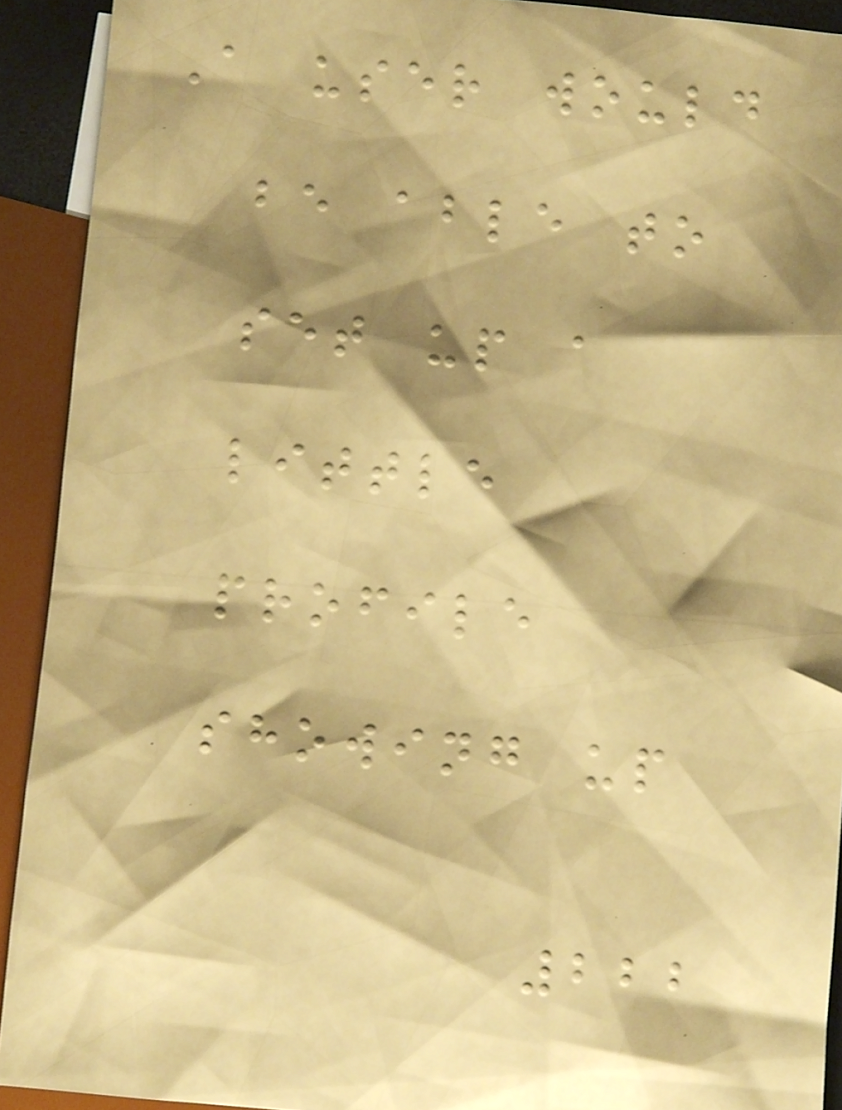A user would
be able to
set up a
little
profile
showing up
222
